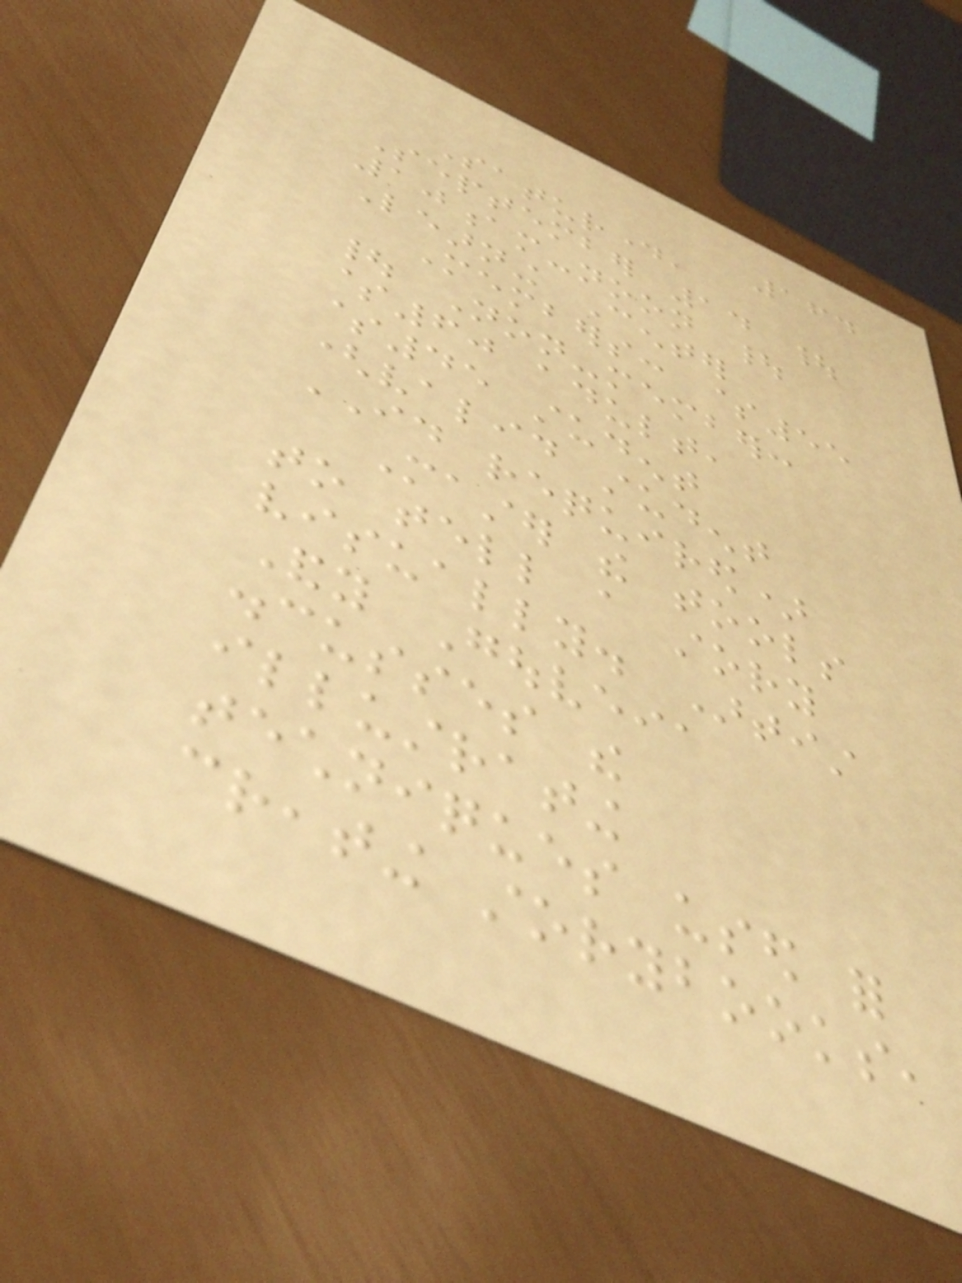164
Saturday,
September 14 |
10am-noon |
Learning Center
Members: $55
| Non-member:
$60 adult,
$45 student
(valid student
ID required)
Master the tools
to tell a story
visually. Artist
Andy Gouveia
discusses the
illustrating
techniques used for
creating storybooks,
